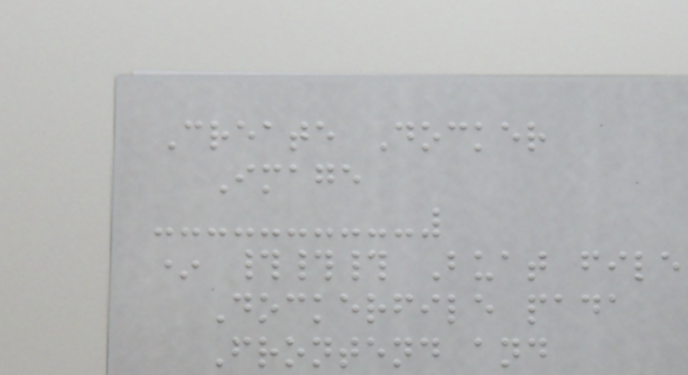Create Docker
Image
* ### Buat file
Dockerfile pada
Frontend and
